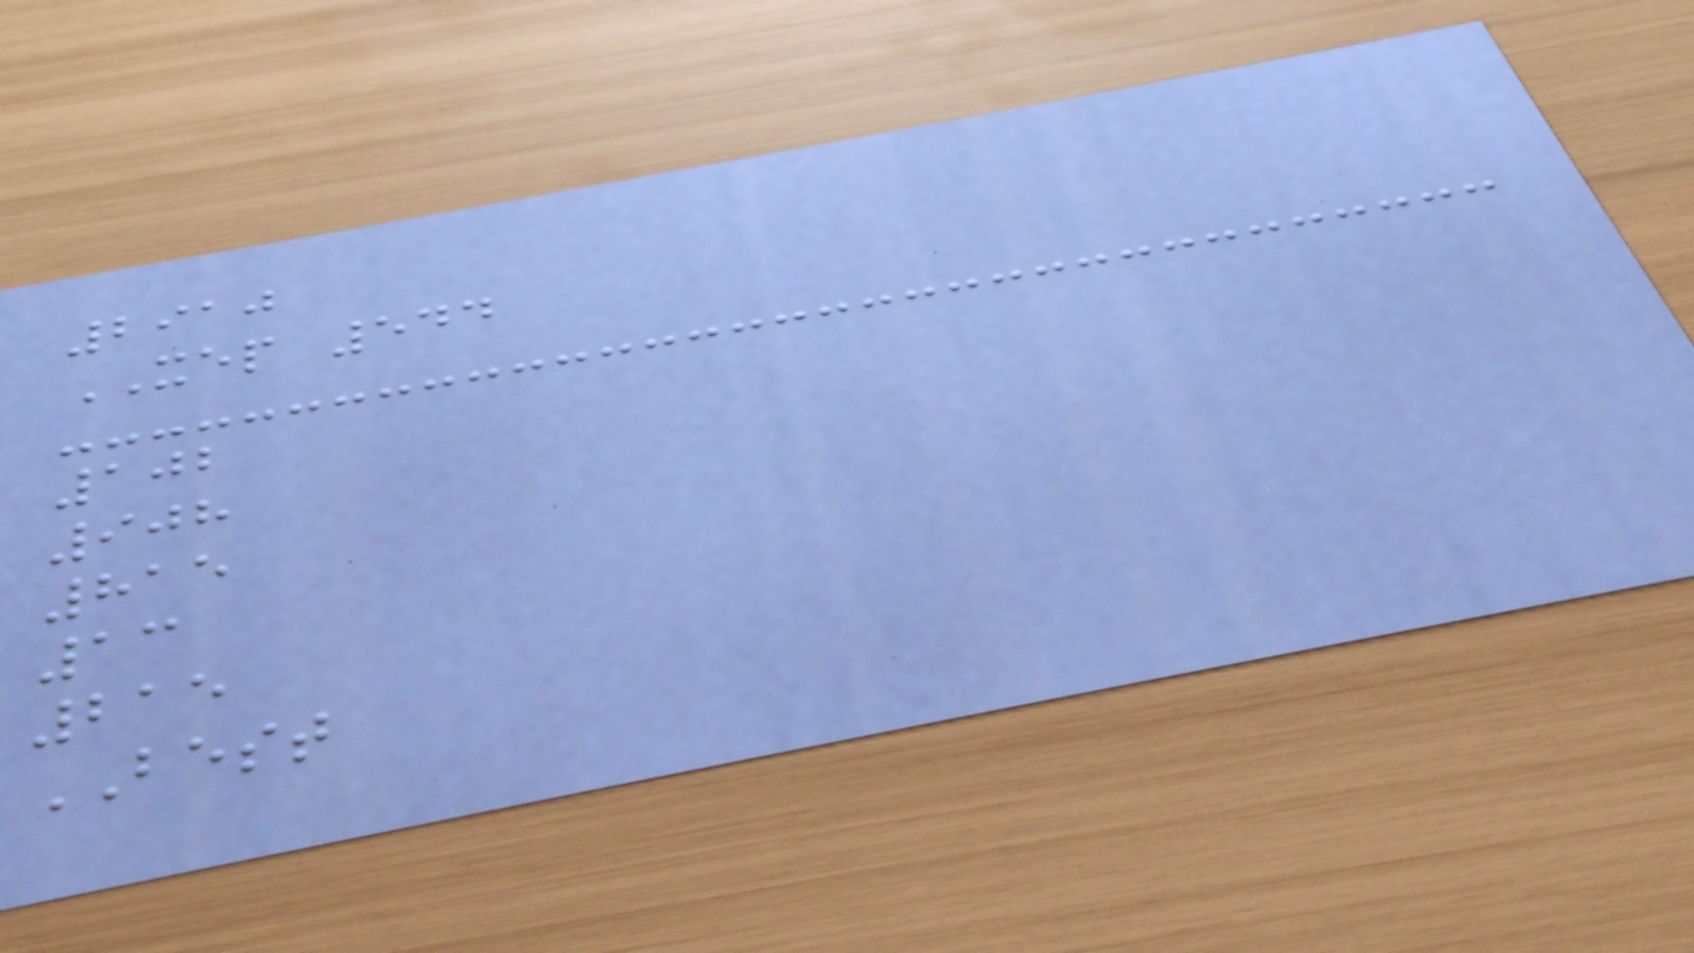2910
XEP 544
102
908
815
13
215
BEST
